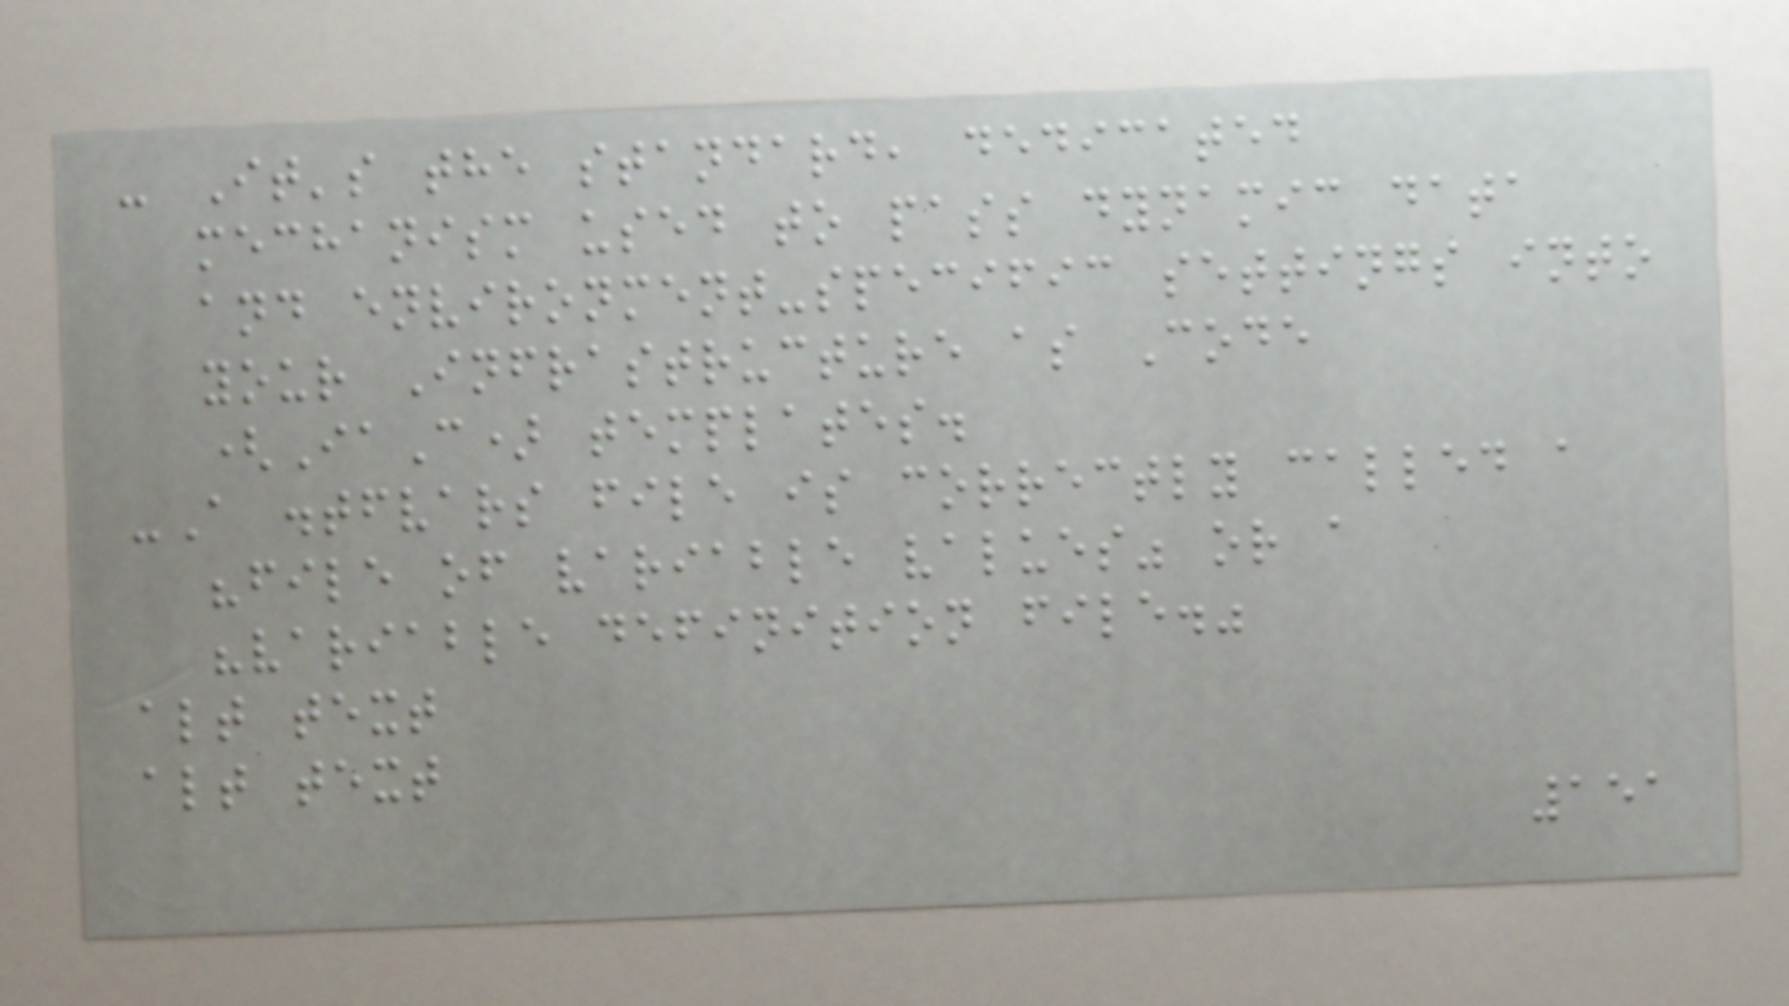- It's the standard, dedicated
mechanism used to pass dynamic data
and environment-specific settings into
your Infrastructure as Code
(IaC) templates.
-A .tfvars file is correctly called a
"file of variable values" or a
"variable definition file."
alt text
alt text
151
